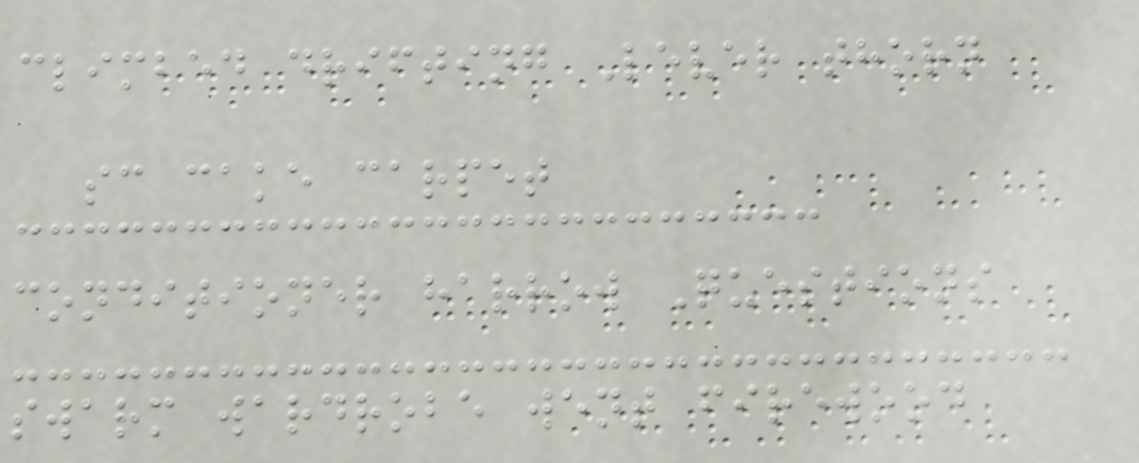climbed drifting Lever thorn
sc cake carpet
conditioner harrow Questions
swarm wardrobe went firewood
